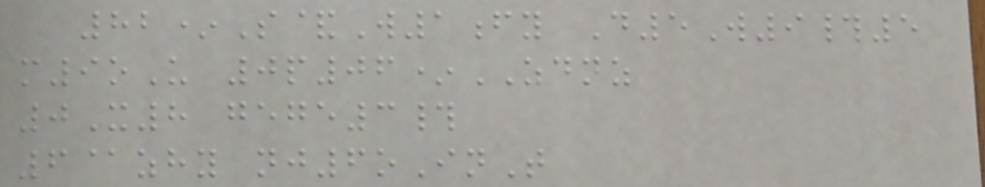82*S&W1fy D5W9#5
m9oU 0p06*ZDNZ
0X8 gege3#
6@zhy nj6oInT
